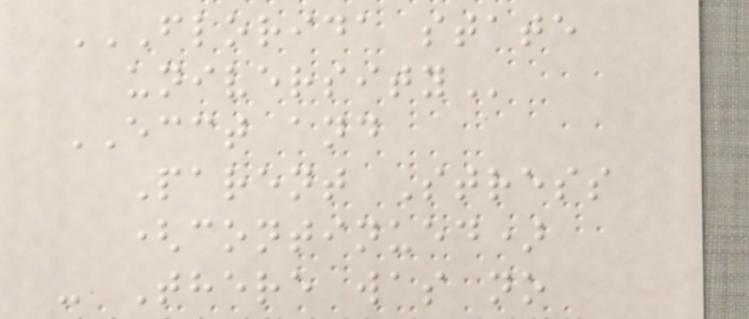FLORIDA STATE
UNIVERSITY
ECCT and
Parent Stress
(continued)
- There was no
